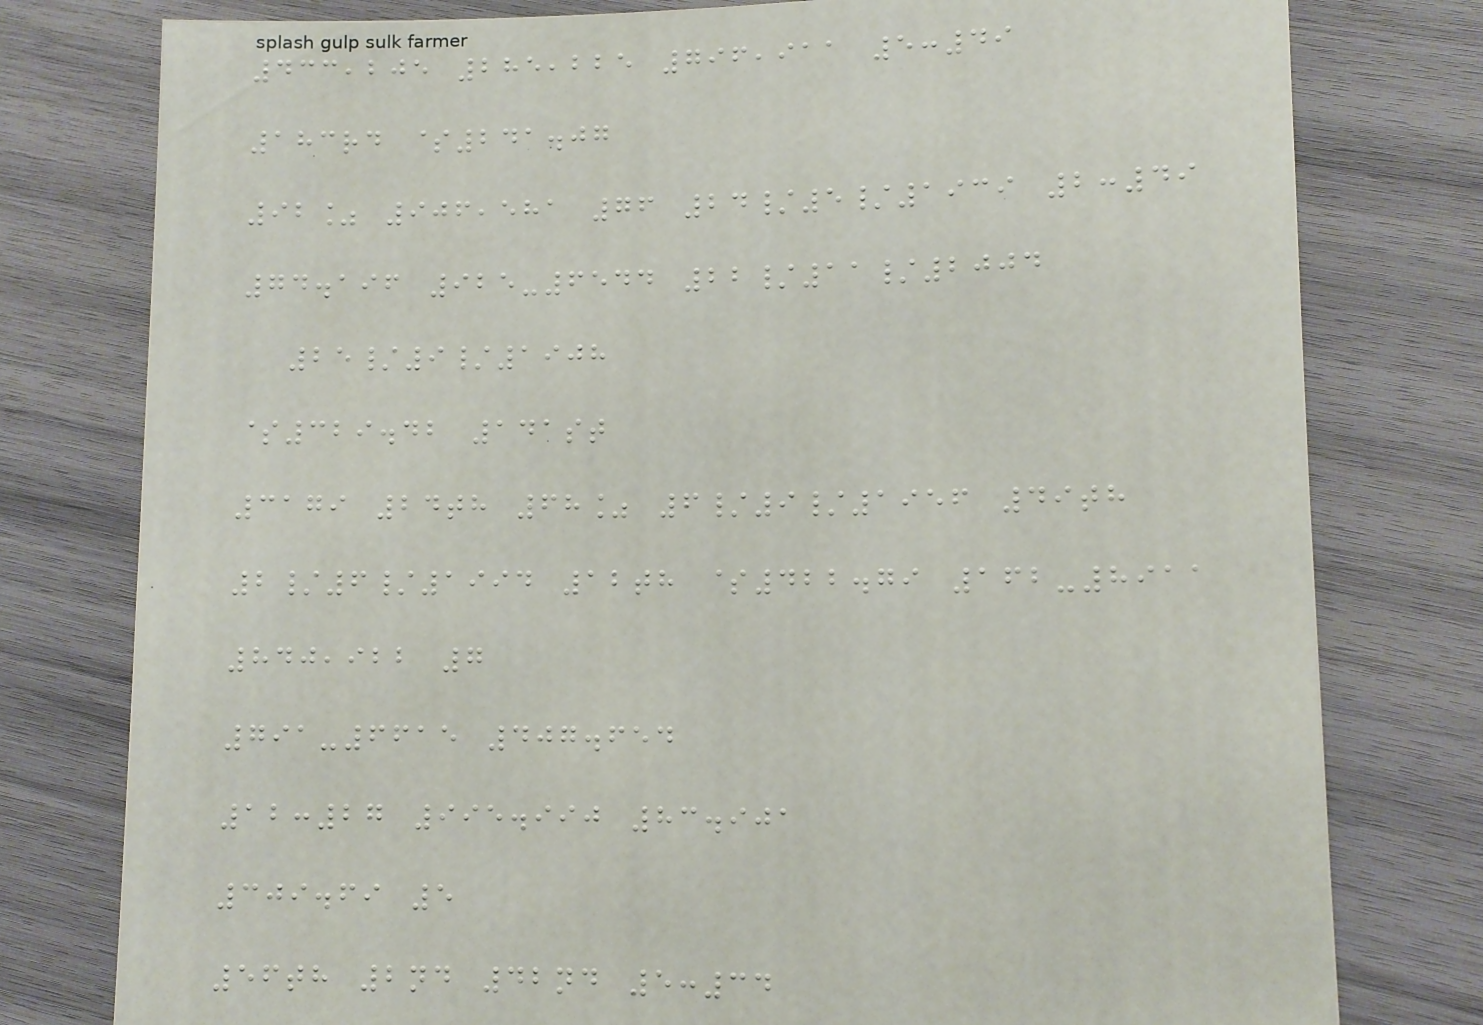433,205 285,225 796,911 5:49
183rd $241.07
92% 906,581 76 24/5/1939 2:49
74.196 925-6544 22/11/2004
25/9/1908
$329.42 141st
3179 24th 68% 6/9/1956 49th
2/6/1994 12th $422.79 162-8911
840,922 7
791-6615 407.654
12:27 995.990 83.901
309.69 5
56th 2nd 42nd 5:34
